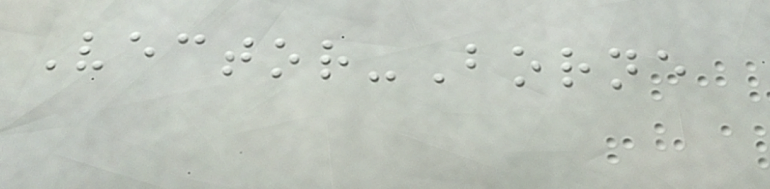Vector-Borne
